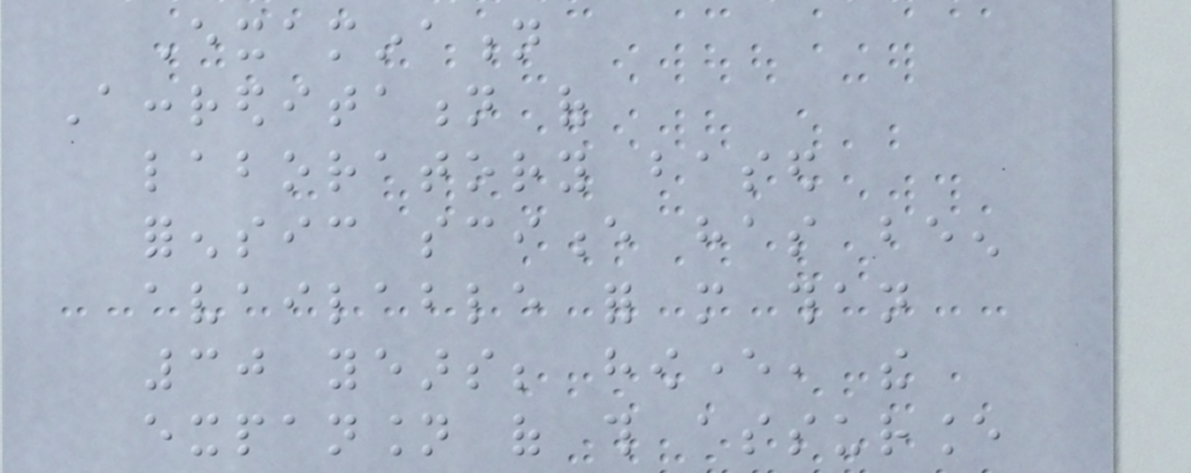Examination
Accreditation of
laboratory based
forensic science has been
available for more than
30 years; however, the
expansion of this assurance
